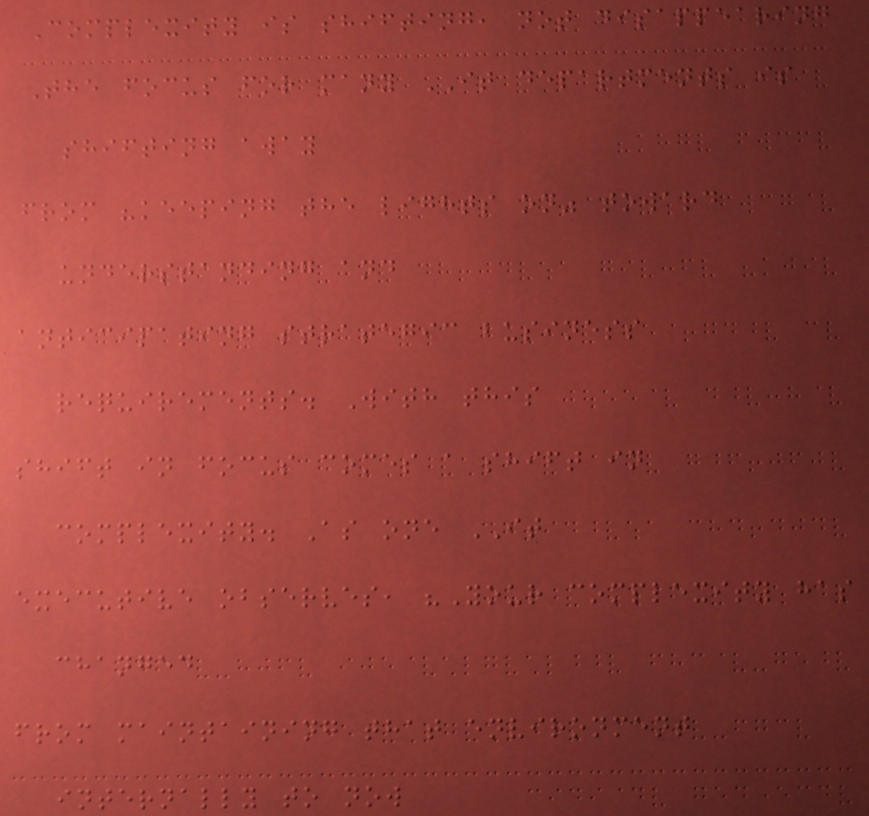Complexity is shifting, not disappearing
The focus for many IT departments is
shifting away
from "keeping the lights on" toward
understanding and
anticipating strategic business
requirements. With this
shift in focus comes a shift in
complexity. As one IT
executive observes, "Your complexity has
changed
from maintaining that environment
internally to now
